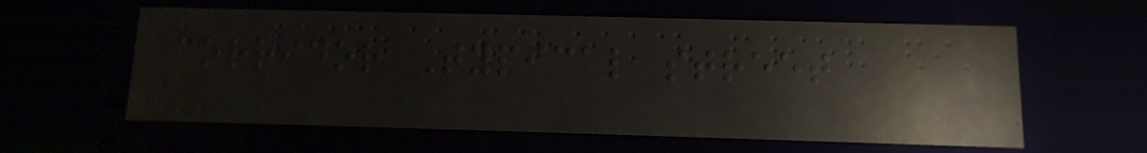corridor Typical street
